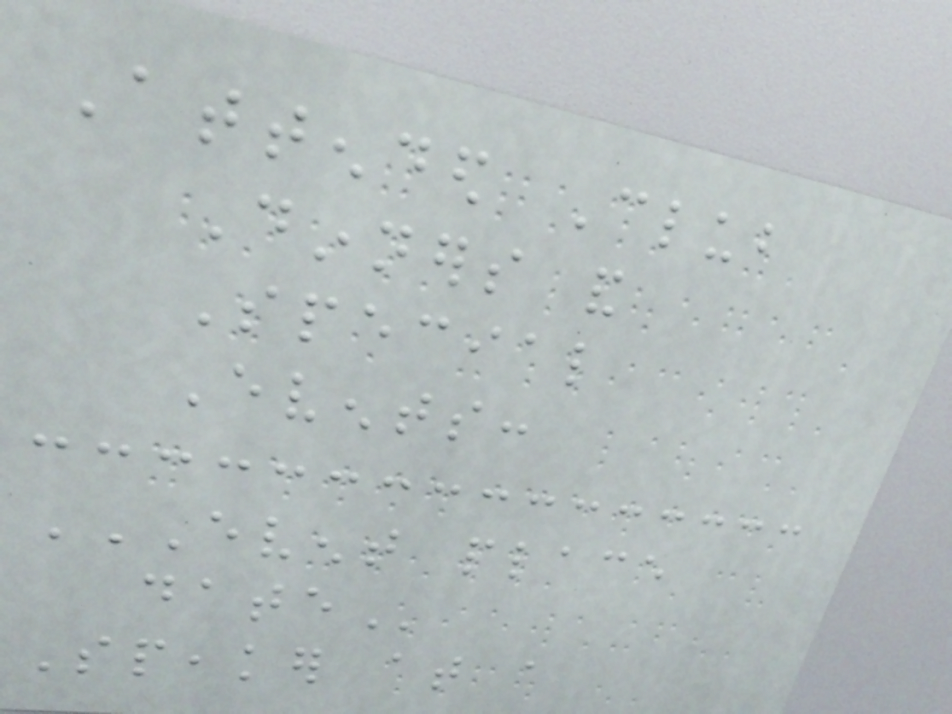Attended Club
Dinners and
Special
Events:
EVENT PLACE
DATE
Speaker at a
